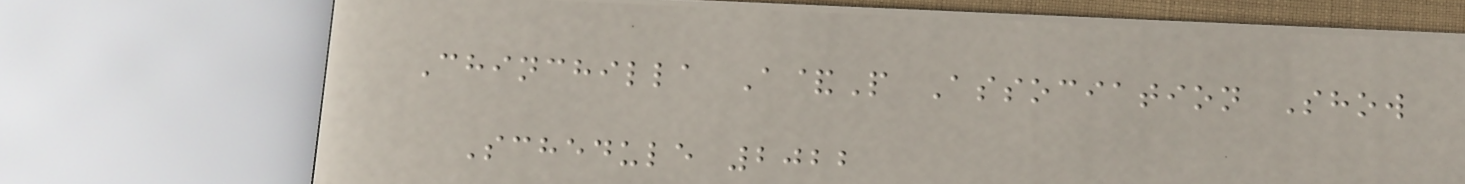Chinchilla A&P Association Show
Schedule 2022
